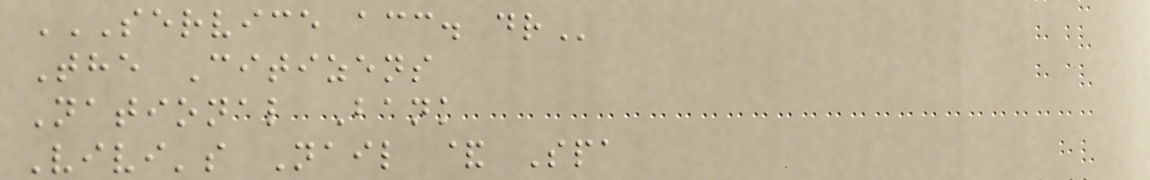SERVICE ACC. DR
The Citizens
National Bank
Vivi's Nail & Spa
